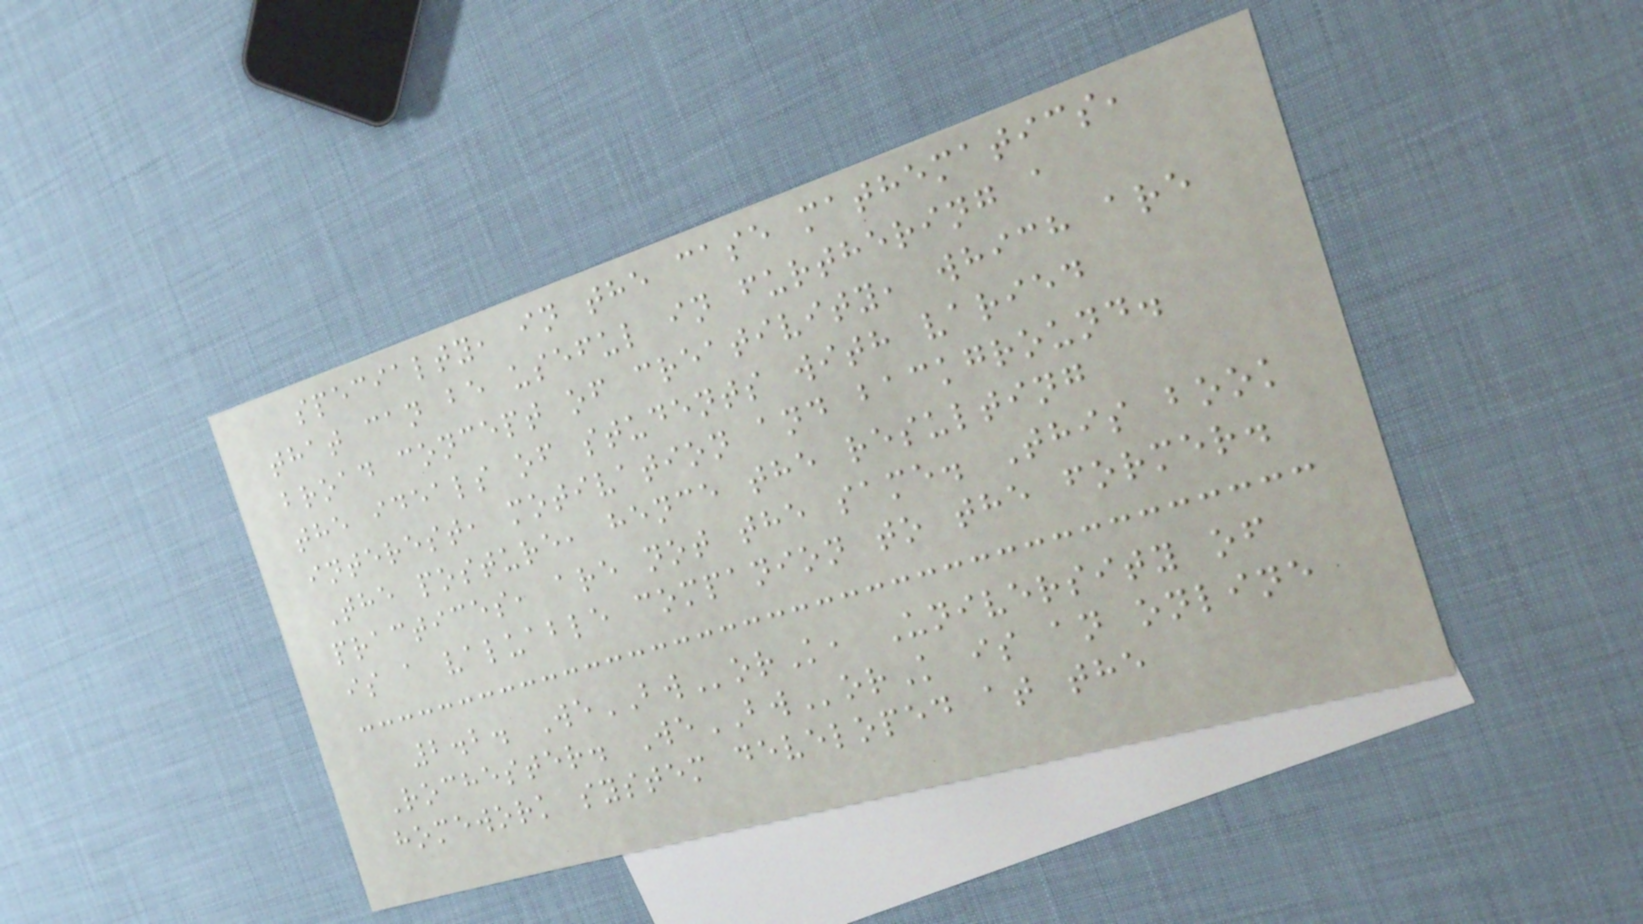specialty, in the case mathematics,
that can be useful in furthering a
broad concept of creativity, which are
the ideals of students with varied
interest, motivation and background.
The posture, hence the resulting
practices, are not the same. This book
is a valuable companion to the former.
2.2. WeBWorK, University of
Rochester. WeBWorK is an online
homework system developed at the
